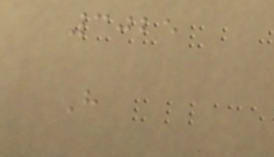3025
H
